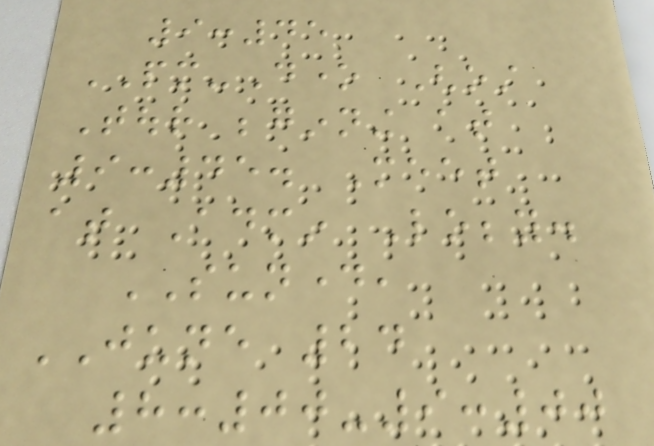9:45
PM-Done Ghost
Tour beginning at
9:45. Meet
at Admin Lobby.
SUNDAY,
JUNE 24
8:00-9:00
